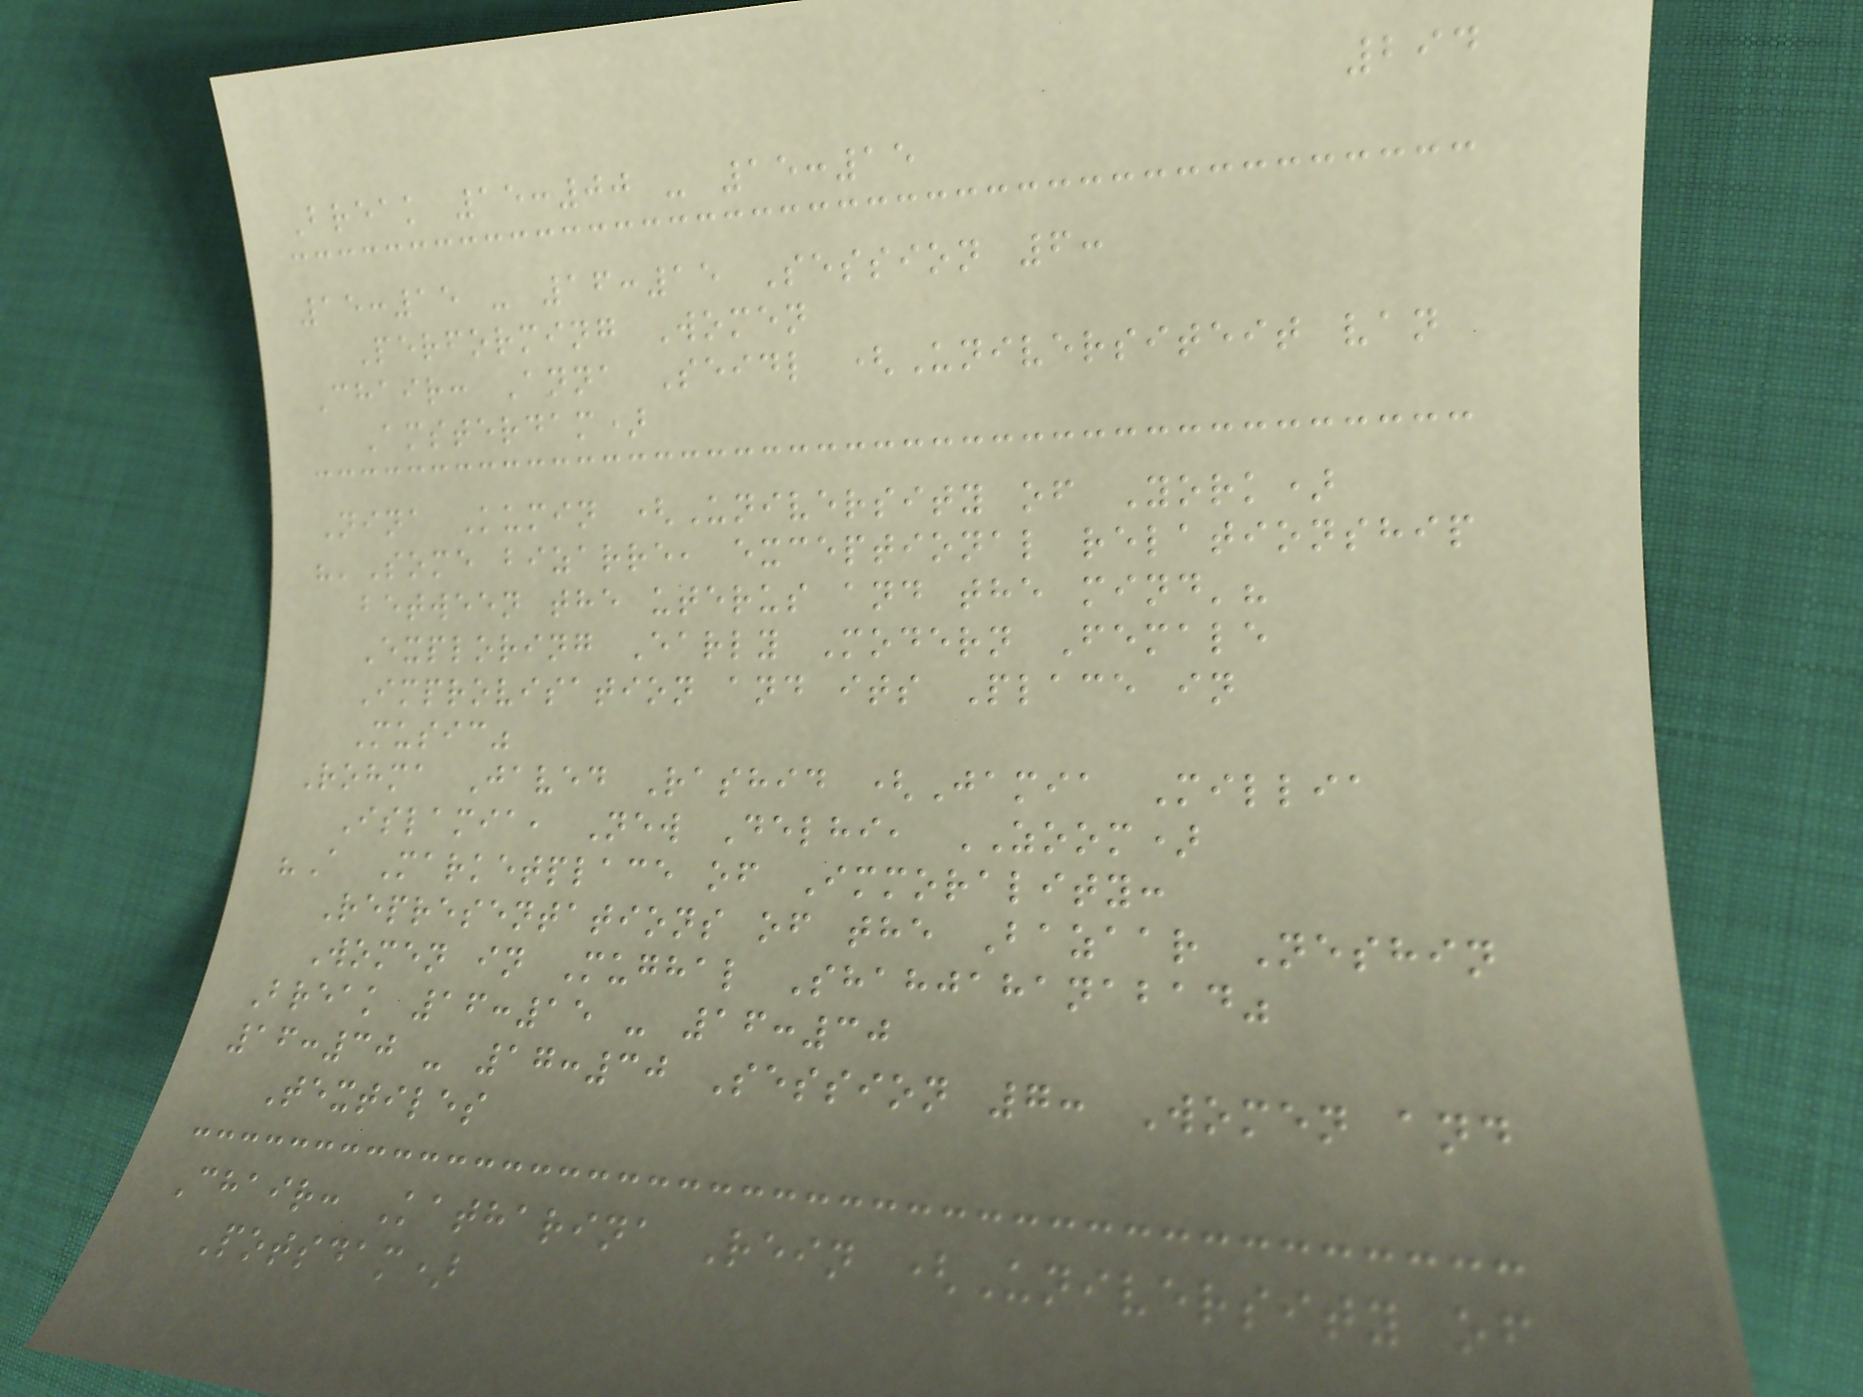294
Break 15:00 - 15:15
15:15 - 16:15 Session 6:
Performing Women
Chair: Anna Seidl (Universiteit van
Amsterdam)
Nina Kumin (University of York)
"'Some bizarre, exceptional relationship
between the uterus and the mind'?
Exploring Early Modern Female
Improvisation and its Place in
Music"
Rohma Javed Rashid (Jamia Millia
Islamia, New Delhi, ZOOM)
"A Marketplace of Immorality:
Representations of the Bazaar Neshin
Women in Mughal Shahjahanabad"
Break 16:15 - 16:30
16:30 - 17:30 Session 7: Women and
Textiles
Chair: Katharina Rein (University of
Potsdam)
